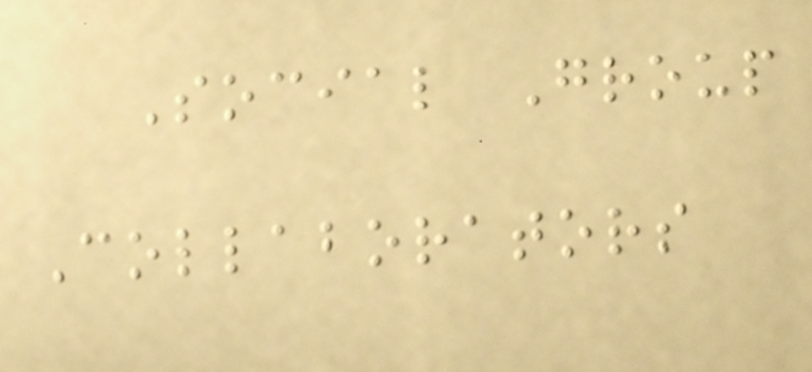Social Group
Collaborators
